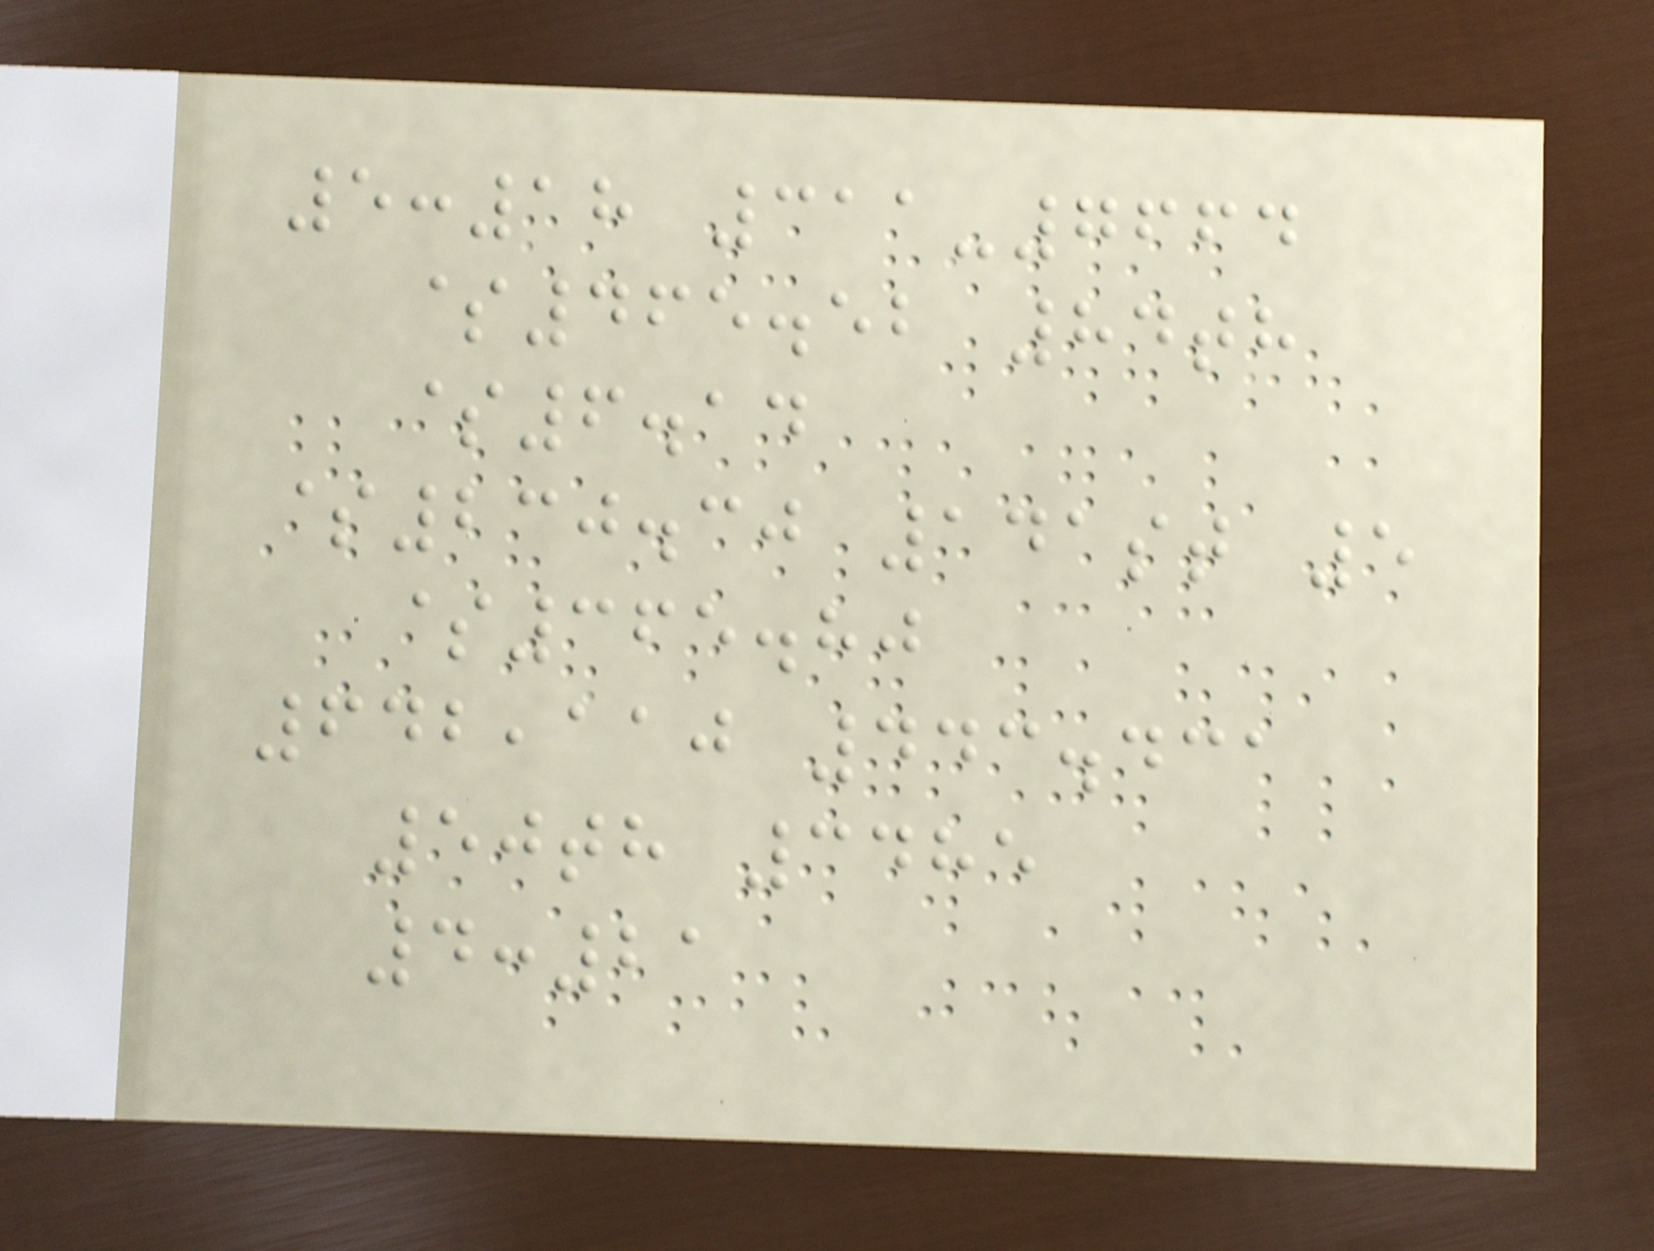5:18 311-7664
$465.52 84th
$6.14
$230.30 141st 5
$365.80
642,110 443.431
50th 3485
4:21
